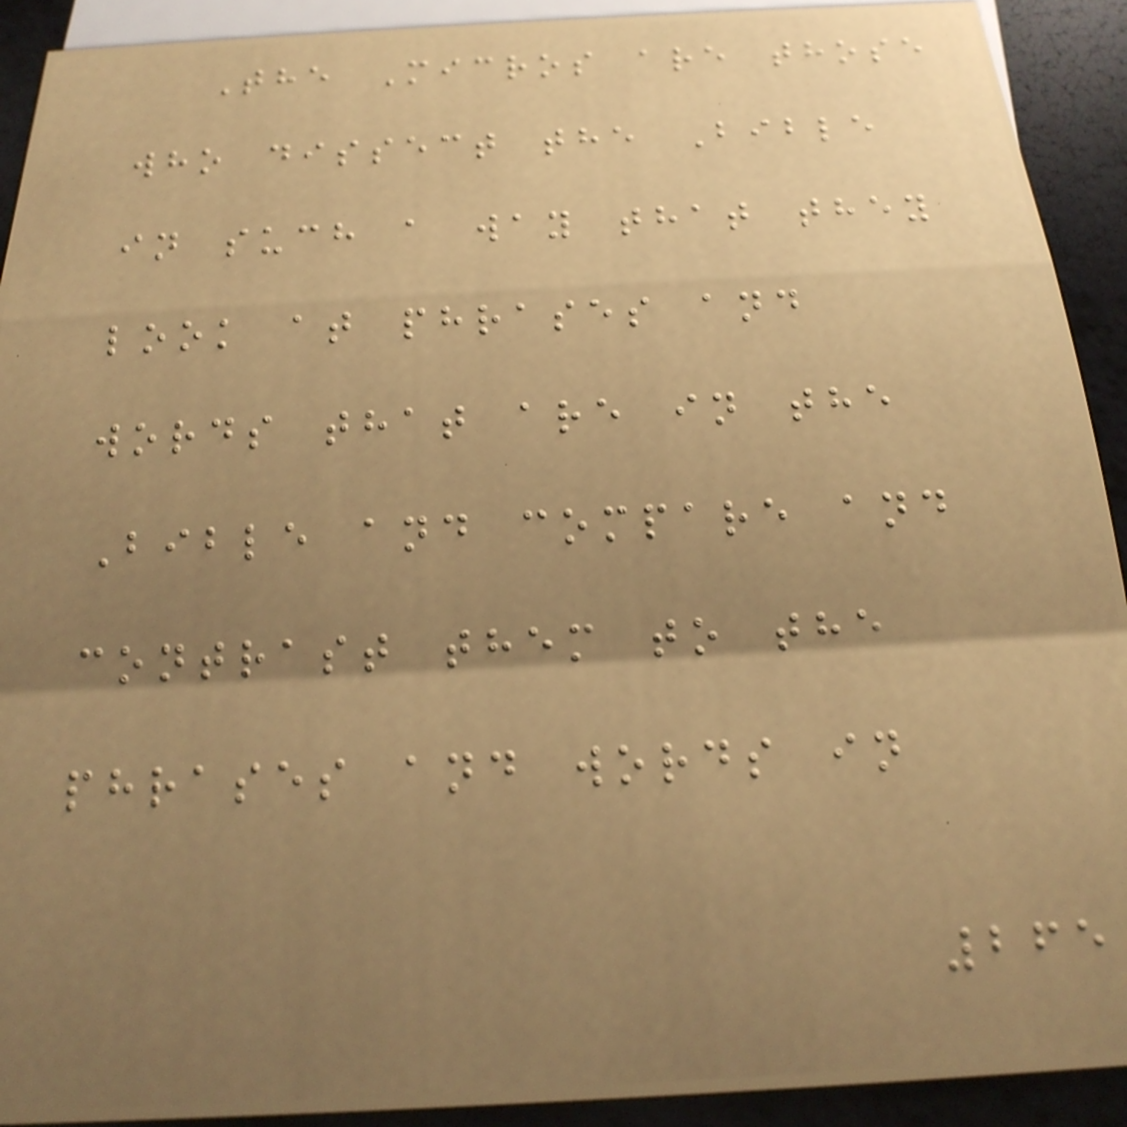The Micros are those
who dissect the Bible
in such a way that they
look at phrases and
words that are in the
Bible and compare and
contrast them to the
phrases and words in
265
